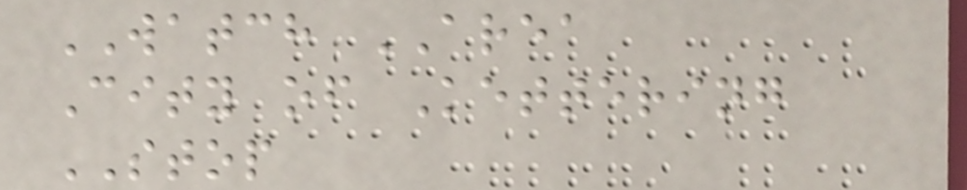WATCH AREA
City of Kettering
STOP
